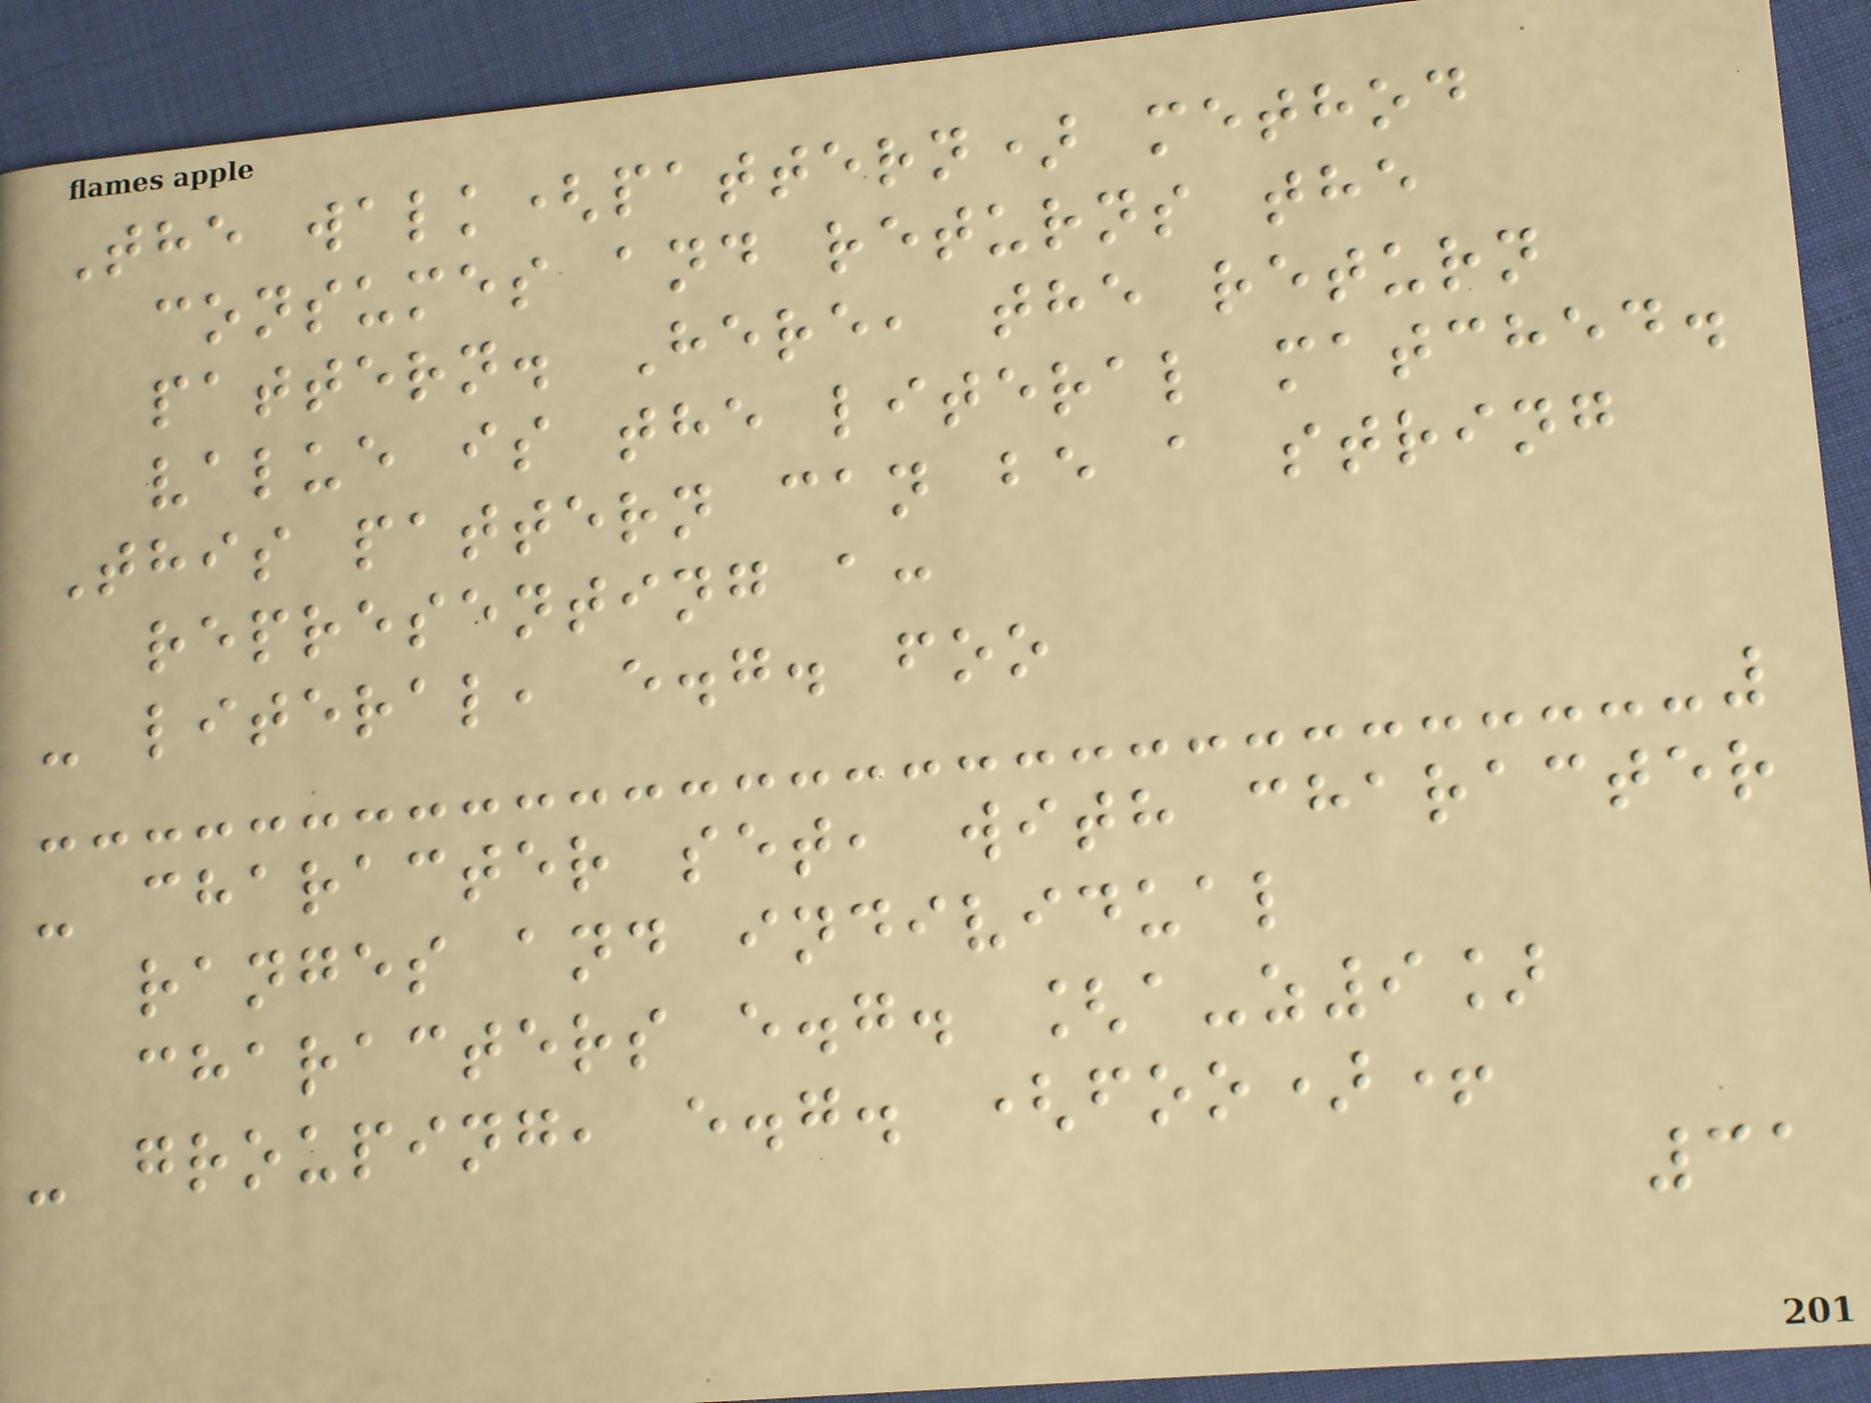The walk(pattern) method
consumes and returns the
pattern. Here, the return
value is the literal matched.
This pattern can be a string
representing a:
- literal, e.g. foo
- character set, with character
ranges and individual
characters e.g. [a-z9]
- grouping, e.g. (foo)+
31
